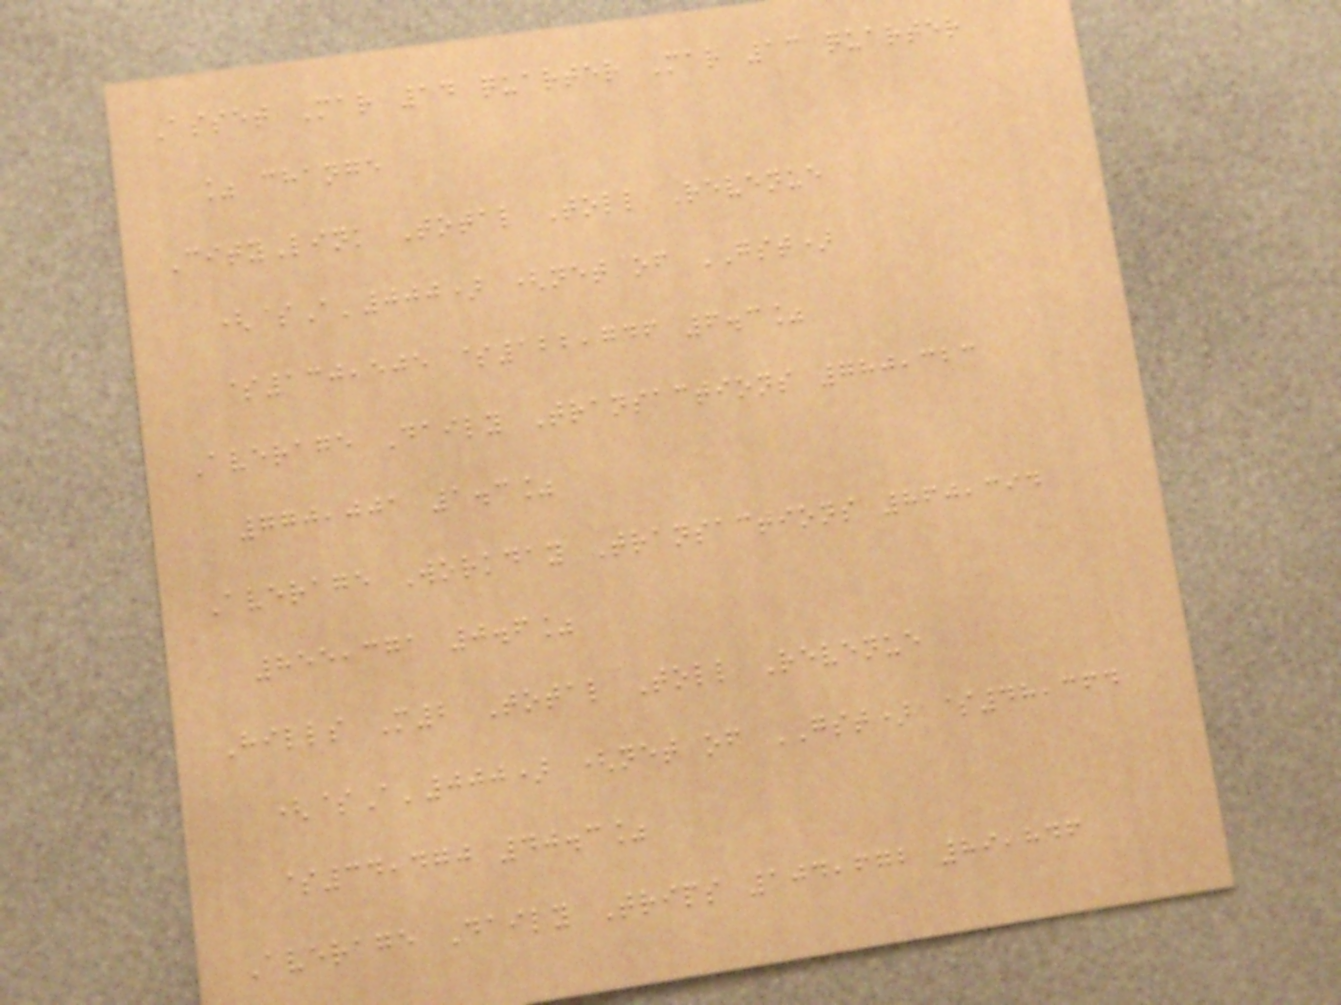Asset Mar 14 quarter Mar 13 quarter
% change
CityLink Total Toll Revenue
($A'000) (net of GST)
$130,505 $122,746 6.3%
Average Daily Transactions 780,323
770,001 1.3%
Average Workday Transactions 860,394
855,371 0.6%
Hills M2 Total Toll Revenue
($A'000) (net of GST) $48,364
$34,470 40.3%
Average Daily Trips 104,672 89,846
